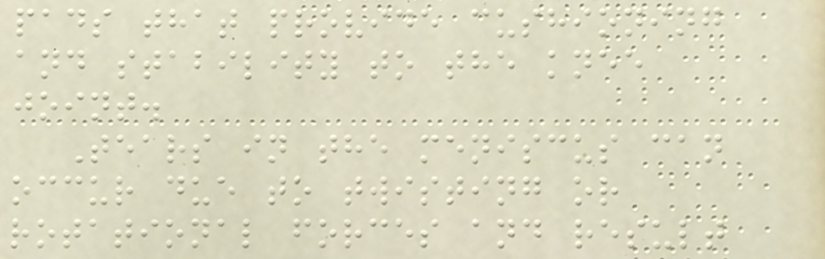pads that provide cushioning
and stability to the knee
joint.
Tears in the meniscus can
occur due to twisting or
rotational forces and result
